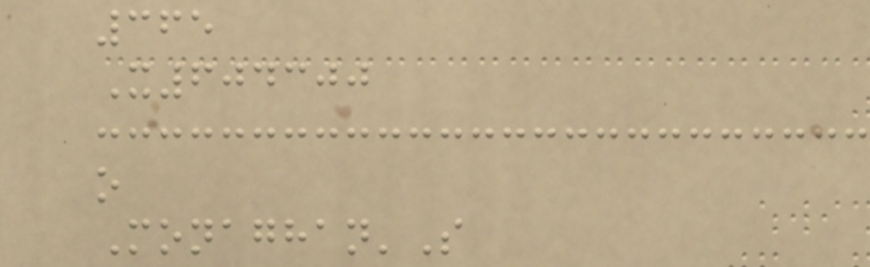365
X604300
o
Monaghan'S
